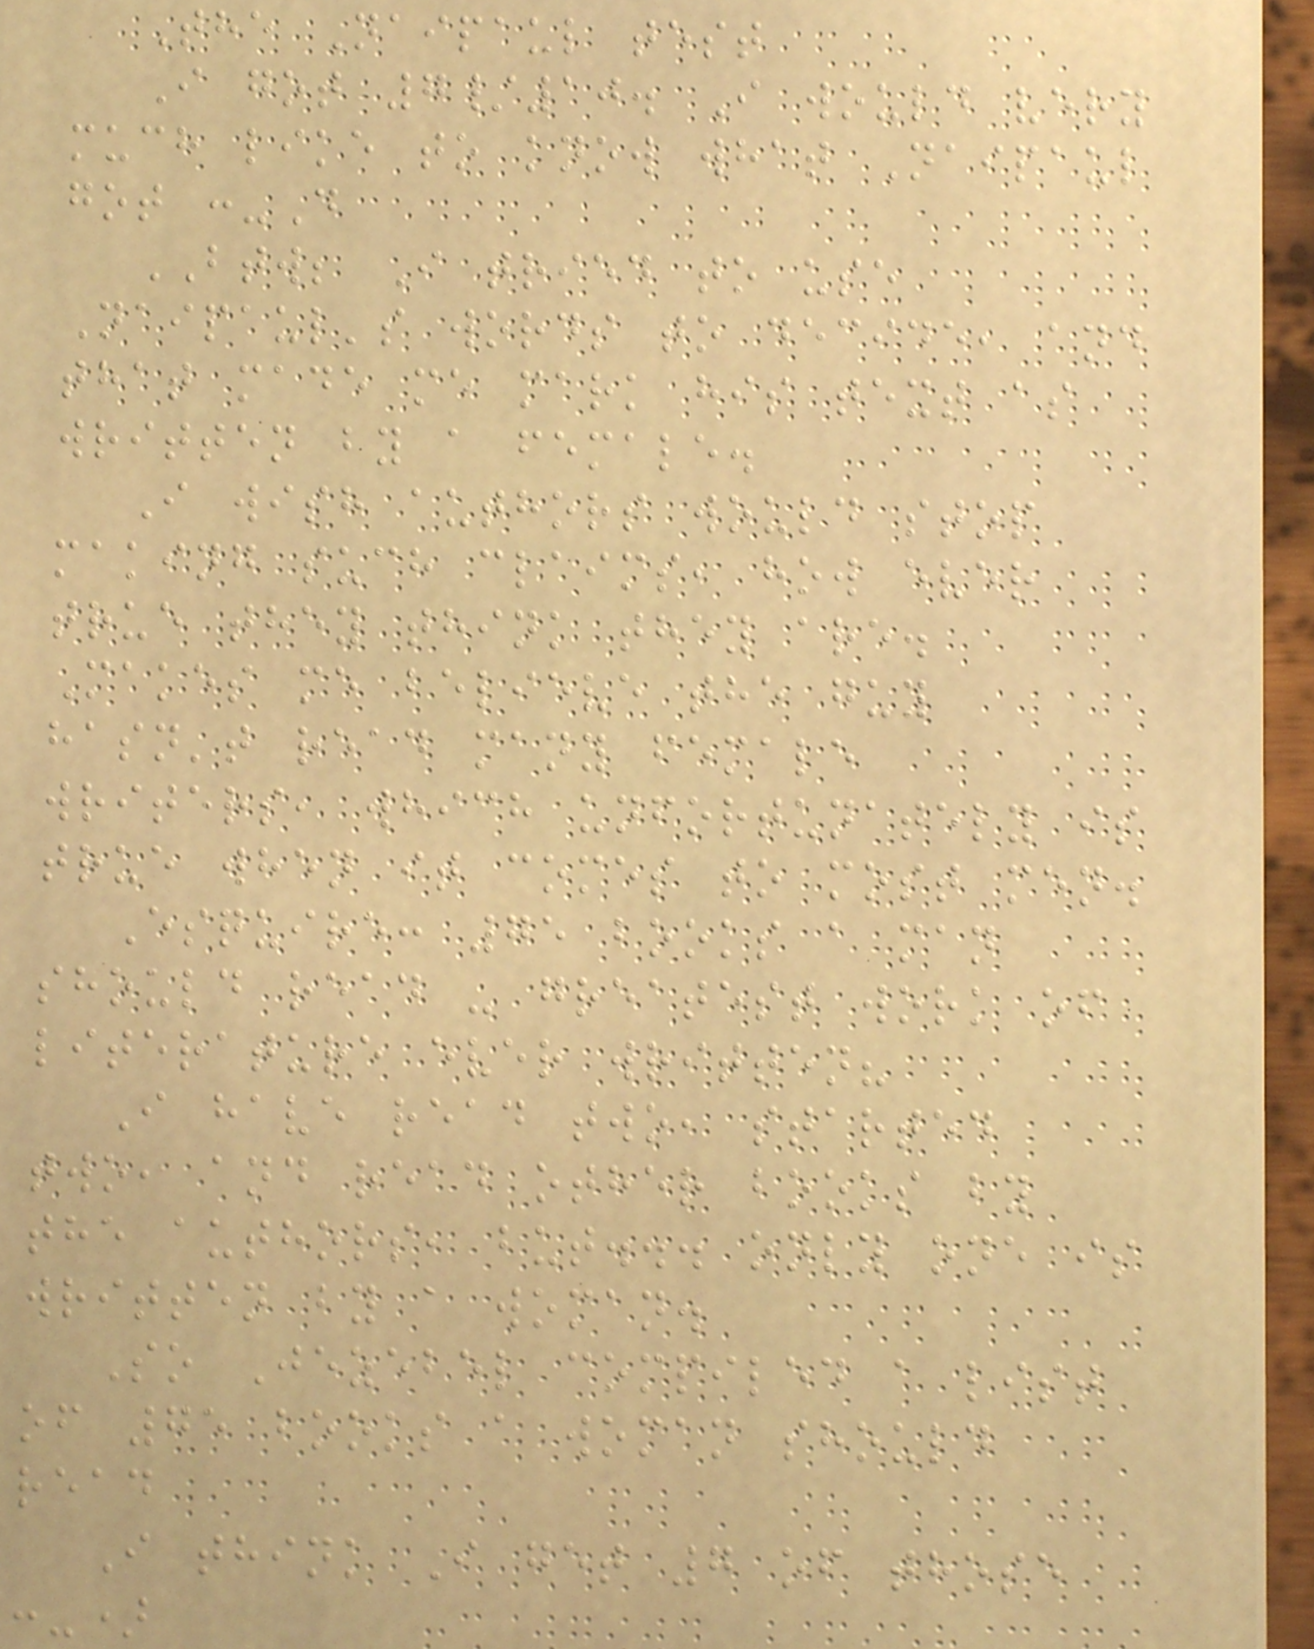The Naipaul test
I got 7/10. I would very
much like to know what Naipaul
got :-D
BTW; I tried to use
Naipaul's words to decide, and
that made me mark his text as
written by a female.
I wish authors would stop
making such claims, how ever
true they think they are.
Makes me believe the guy
hasn't read many female
writers, which unfortunately is
true when it comes to most men.
Esquire: 75 books a man
should read - greatest work of
literature ever written?
I have read two, started
two, and read other books by
the authors, but... only one is
written by a woman.
So Jezebel compiled a list
of 75 books a woman should
read
I think I get 7 of those
:-)
